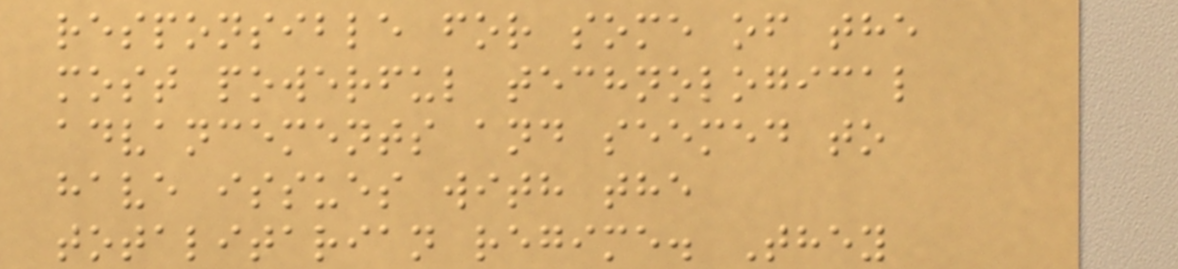responsible for some of the
most powerful technological
advancements and seemed to
have issues with the
totalitarian regime. They
